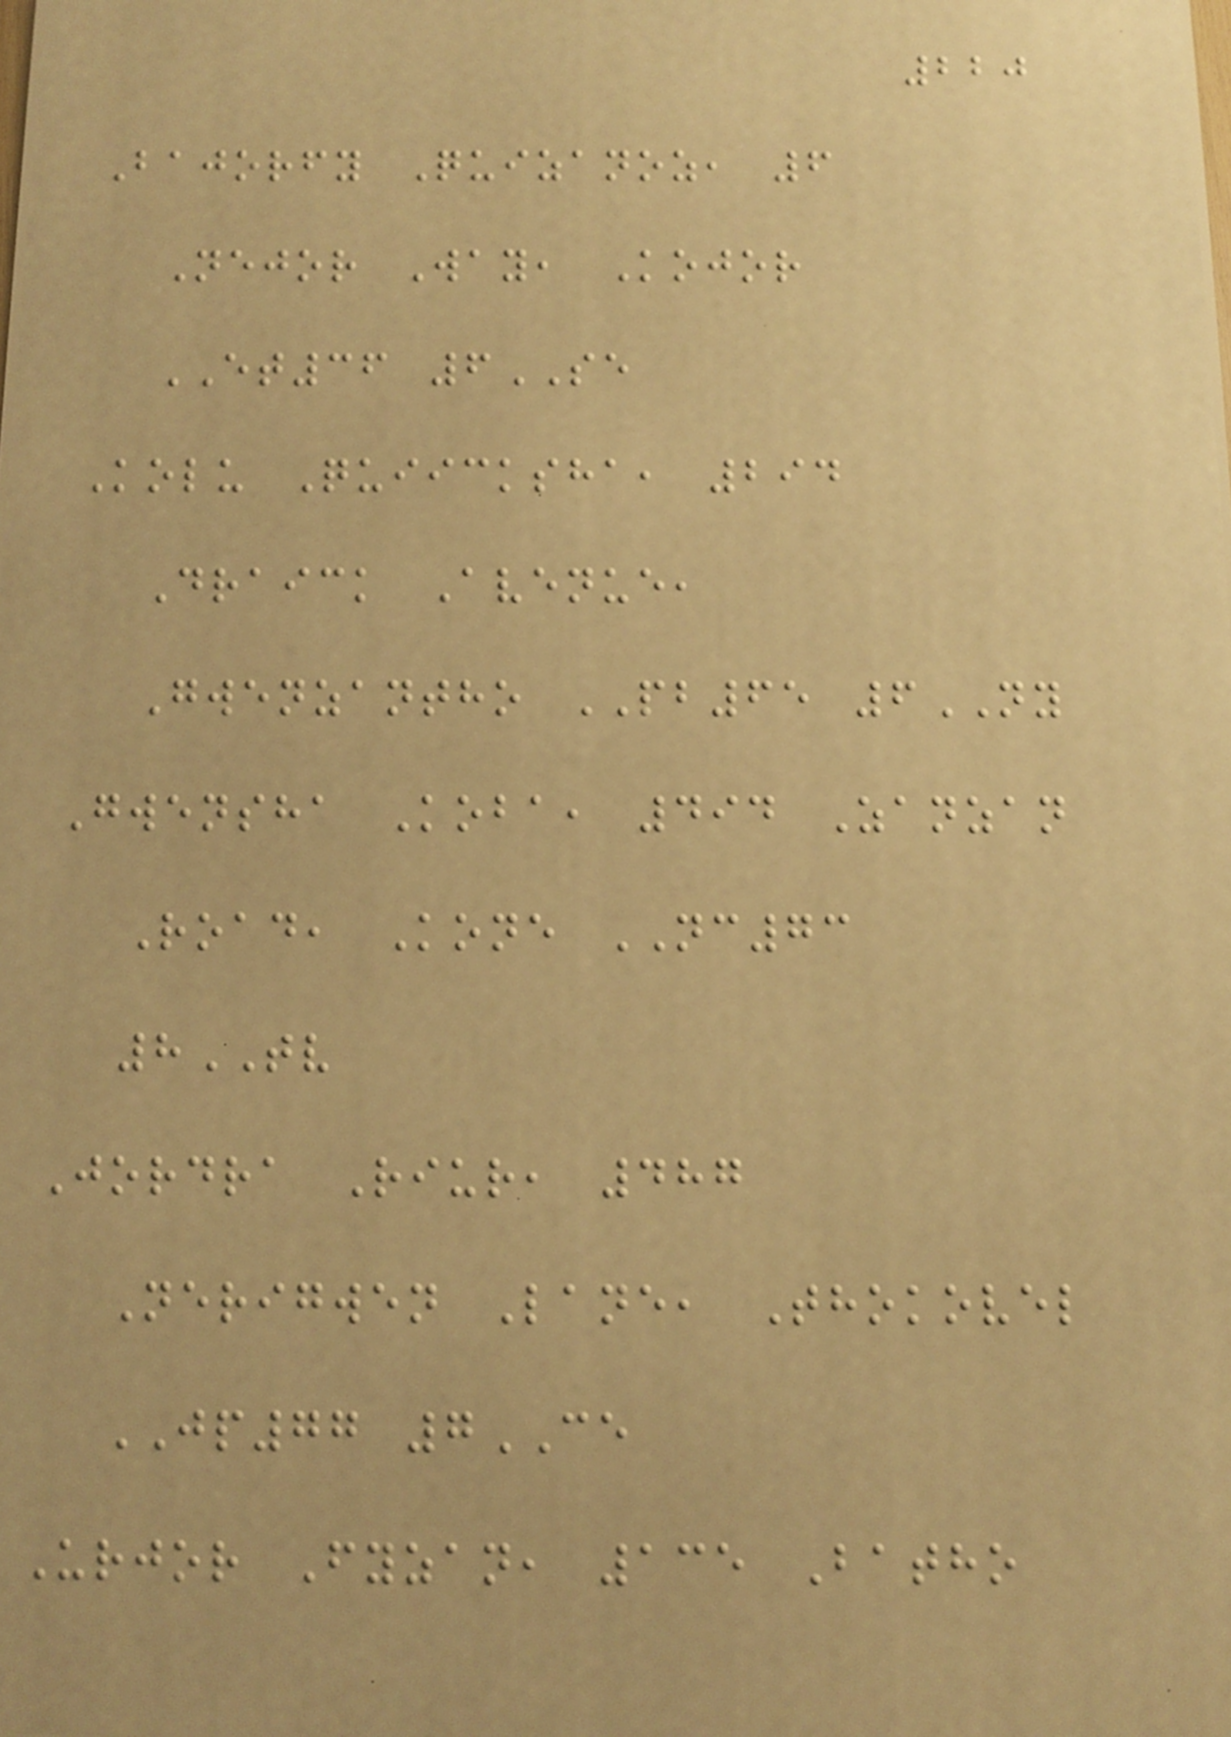220
Bajorfy Quizanoz, 6
Nejor Way, Kojor
ET36 6SE
Kolu Quiicksha, 294
Draick Avenue,
Gwenzantho PB65 6NY
Gwensha Koba, 494 Zanzan
Road, Kone NC73
8TV
Jordra Riur, 487
Nerigwen Lane, Thokovel
JP77 7CE
Urjor Fyzan, 135 Batho
